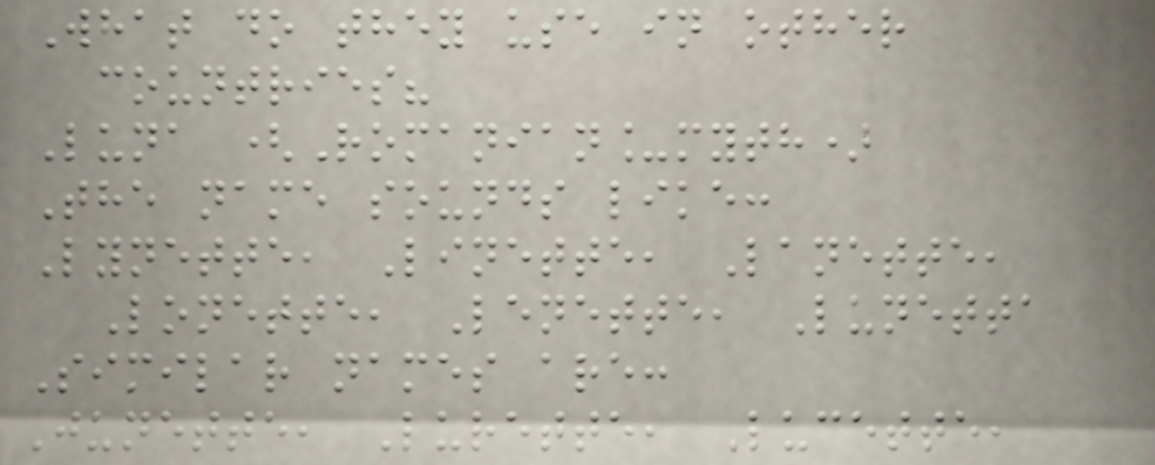What do they use in other
countries?
Luna (Romanian_myth)
The name sounds like:
Lynette, Linette, Lanette,
Lonette, Lenette, Lunetta
Similar names are:
Junette, Lurette, Lucette,
